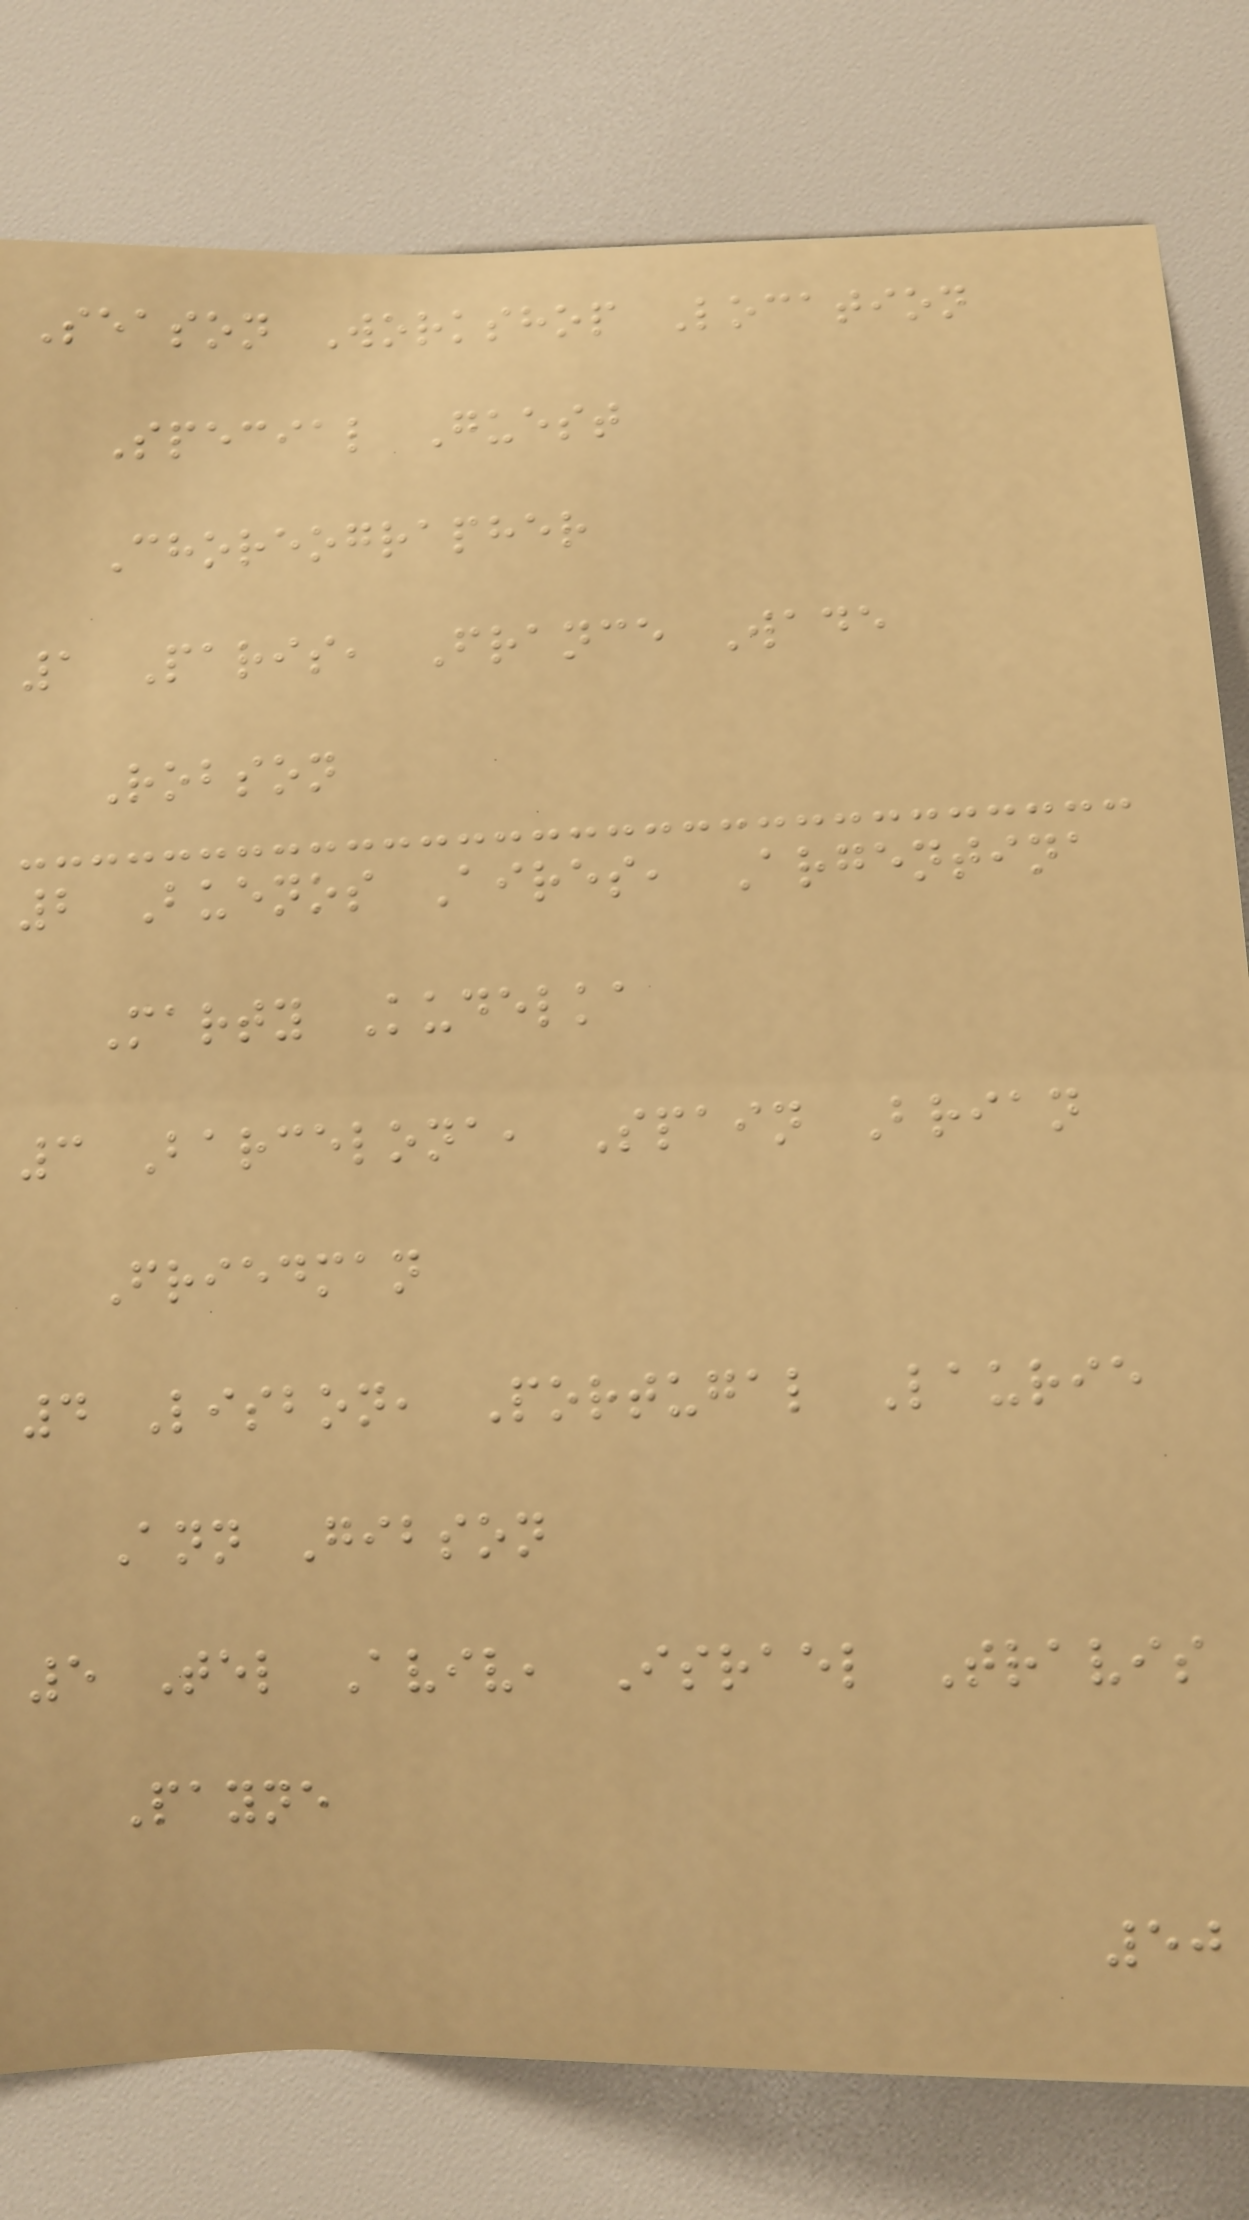Season Workshop Location
Special Guest
Choreographer
1 Paris, France Wade
Robson
2 Buenos Aires, Argentina
Marty Kudelka
3 Barcelona, Spain Brian
Friedman
4 Lisbon, Portugal Laurie
Ann Gibson
5 Tel Aviv, Israel Travis
Payne
50
